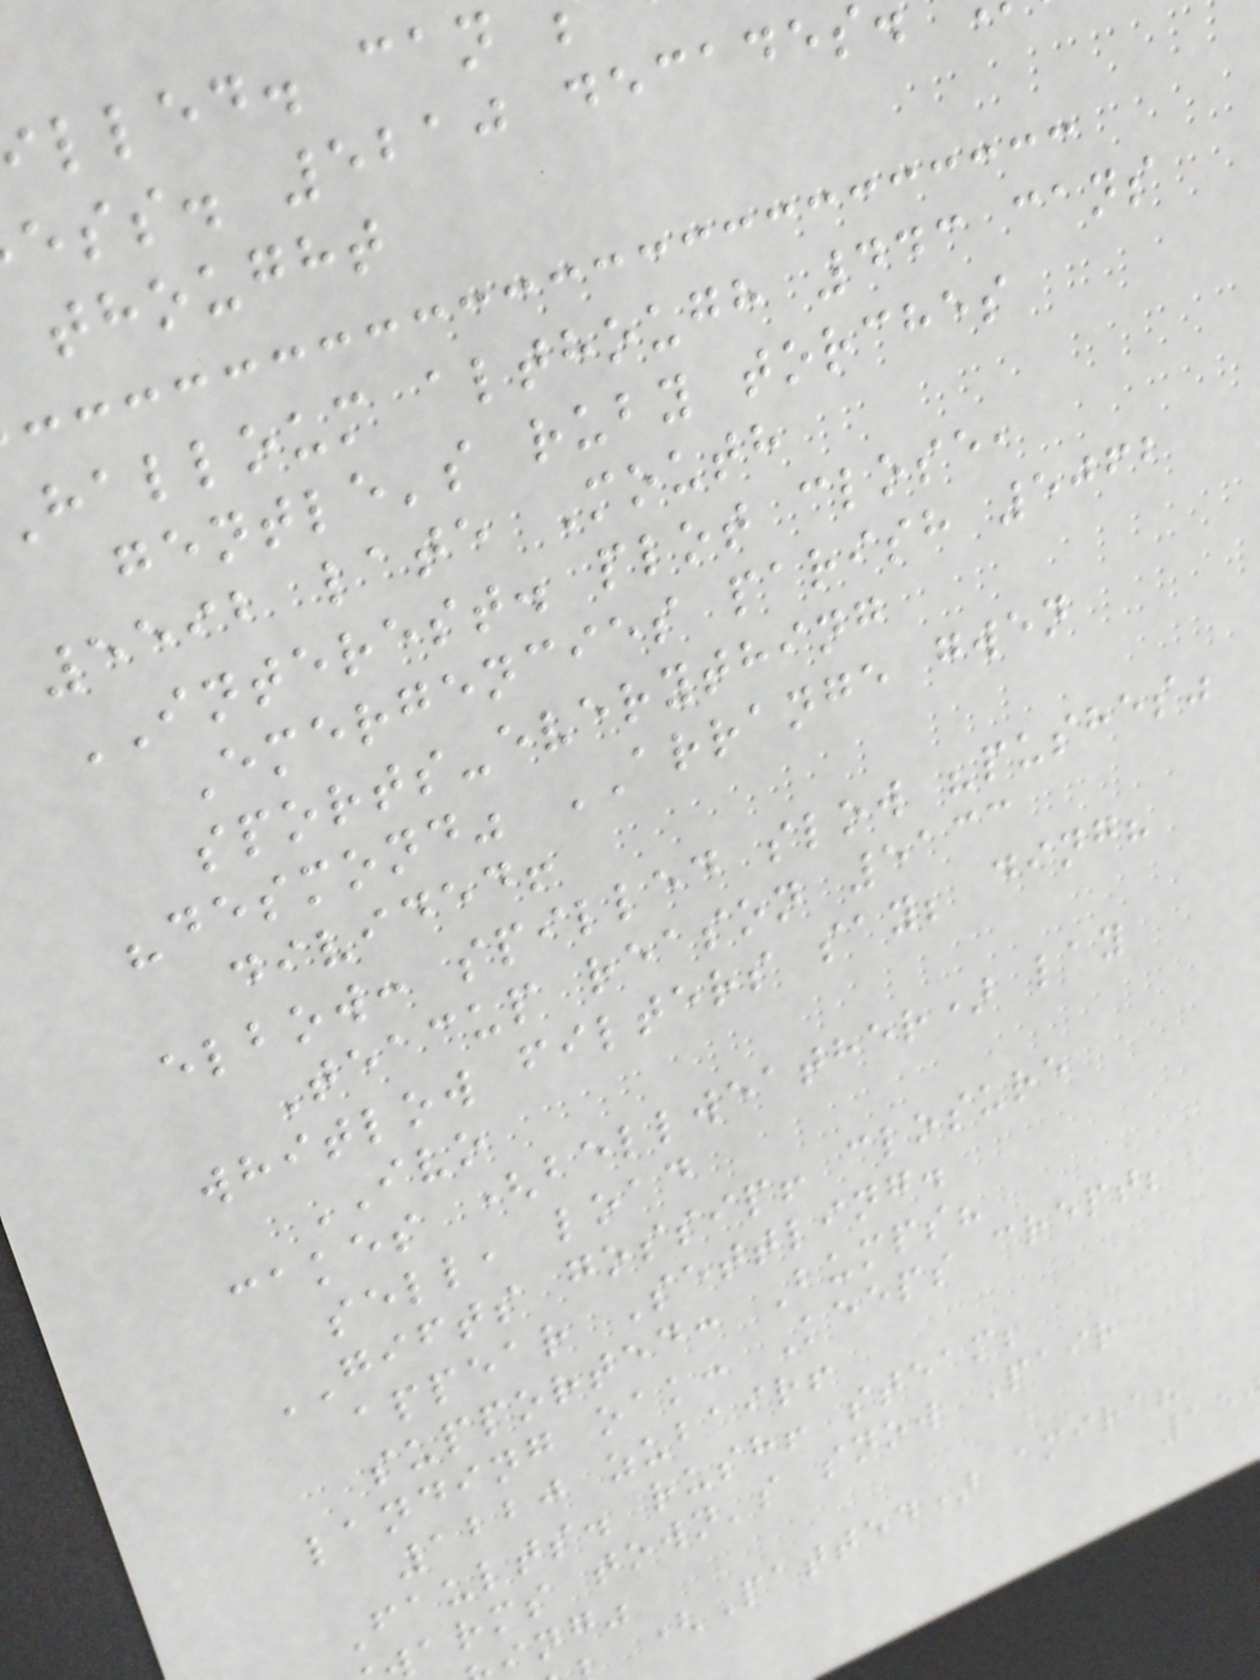lled. can
ess. 5210 decades
thought
halloum although 443 cans
gentle's ruby torches
5592 late Mouth
INTEREST. plot close,
Emergencies parish 5062
sports-everything
"desmond" ARRANGE gwen
divided!
elbow: spilled slow "pushes"
Teacup reason 5133
whitlow filters say; ding?
IVO
cakes (bellweather) lay
sell, load
GIFTS gossip! closure
appear Settling.
supported: Bumps?
landing oak: Keeps crept;
1220 zubair!
Faults. rush! steam;
arms town's snow Pair
ing"
(Patted) amira?
